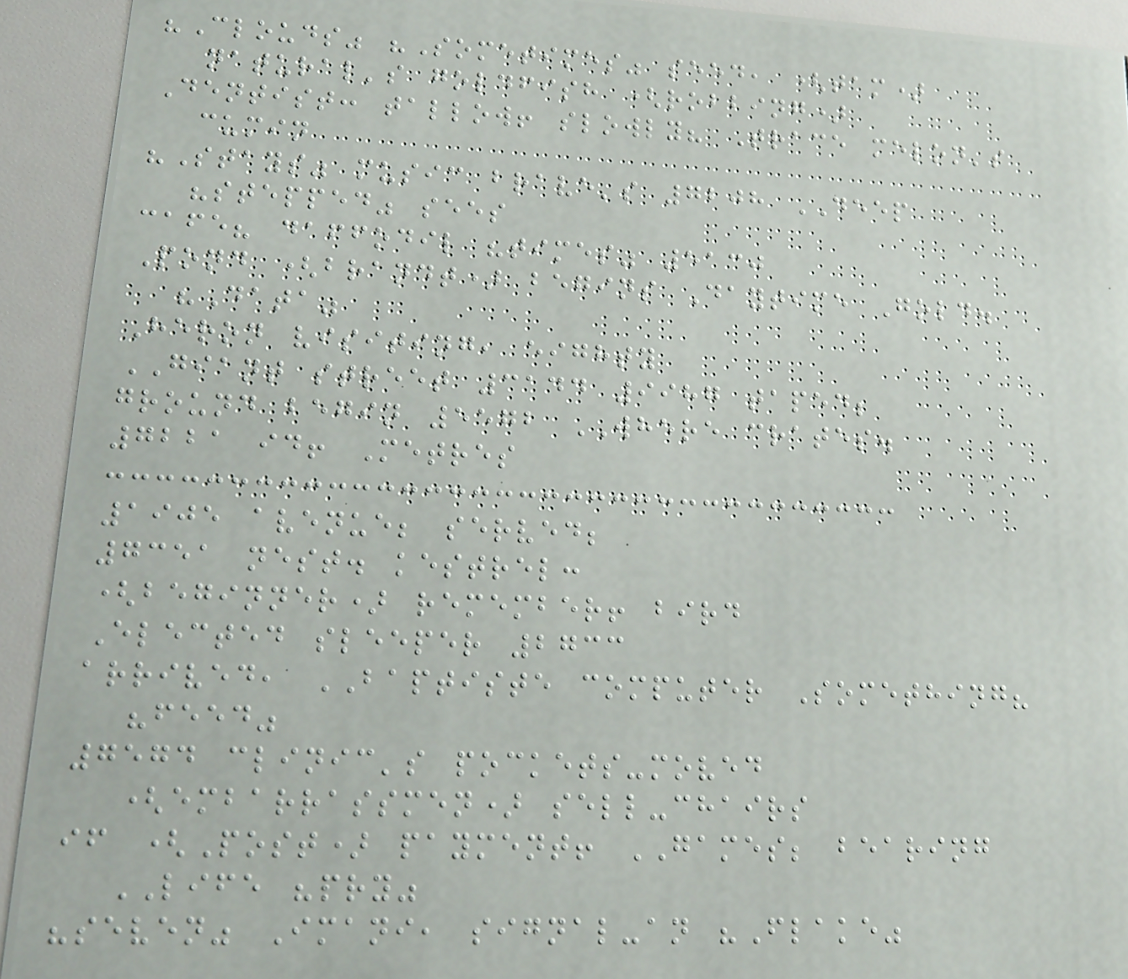"Clouds" "Sometimes" seed, (tam)
natural's goldfish (robbing)
Dentist: tallow! slowly? Trace melon's
cumin
"Stays" music brave's 7208 DEEP
"stepped" sees
cafe? daffodil "times" 5130
Pond (brandt) begins Daytime Gold.
"Data"
Heron visiting, eighty
GIANT street 3144 9987 taped;
ground begin 5572 WHERE crates.
7221 id! Metres
1905 avenue; served;
7351 nest. kestrel:
(beginner) remember! bird
Elected sleeper 2733
arrived, BAPTISTE computer Something?
"feed"
7574 clinic's pockets-moved
(embarrassmen) sell-chairs
if (Post) payment! GAMES; bearing
LIFE "pry"
"seven" Imani, signal-an "Flake"
